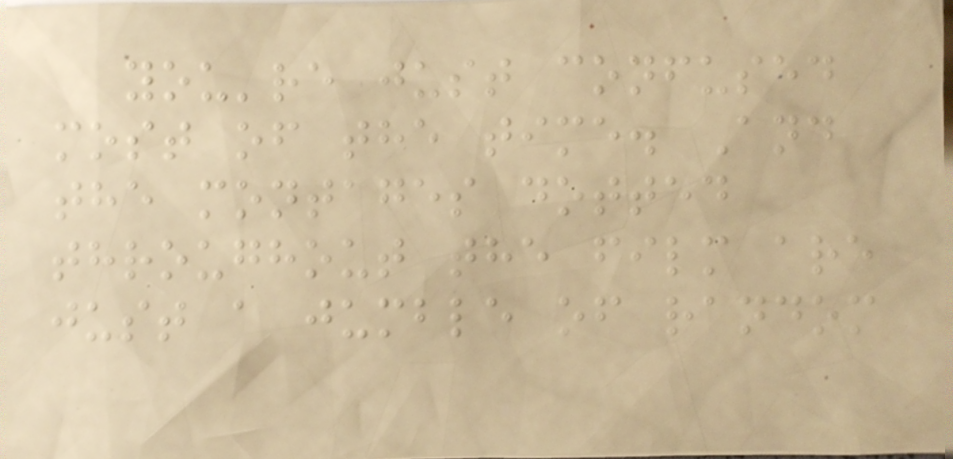you're just confused
most of the time. And
the montages dotted
throughout the film are
just a jumble of random
